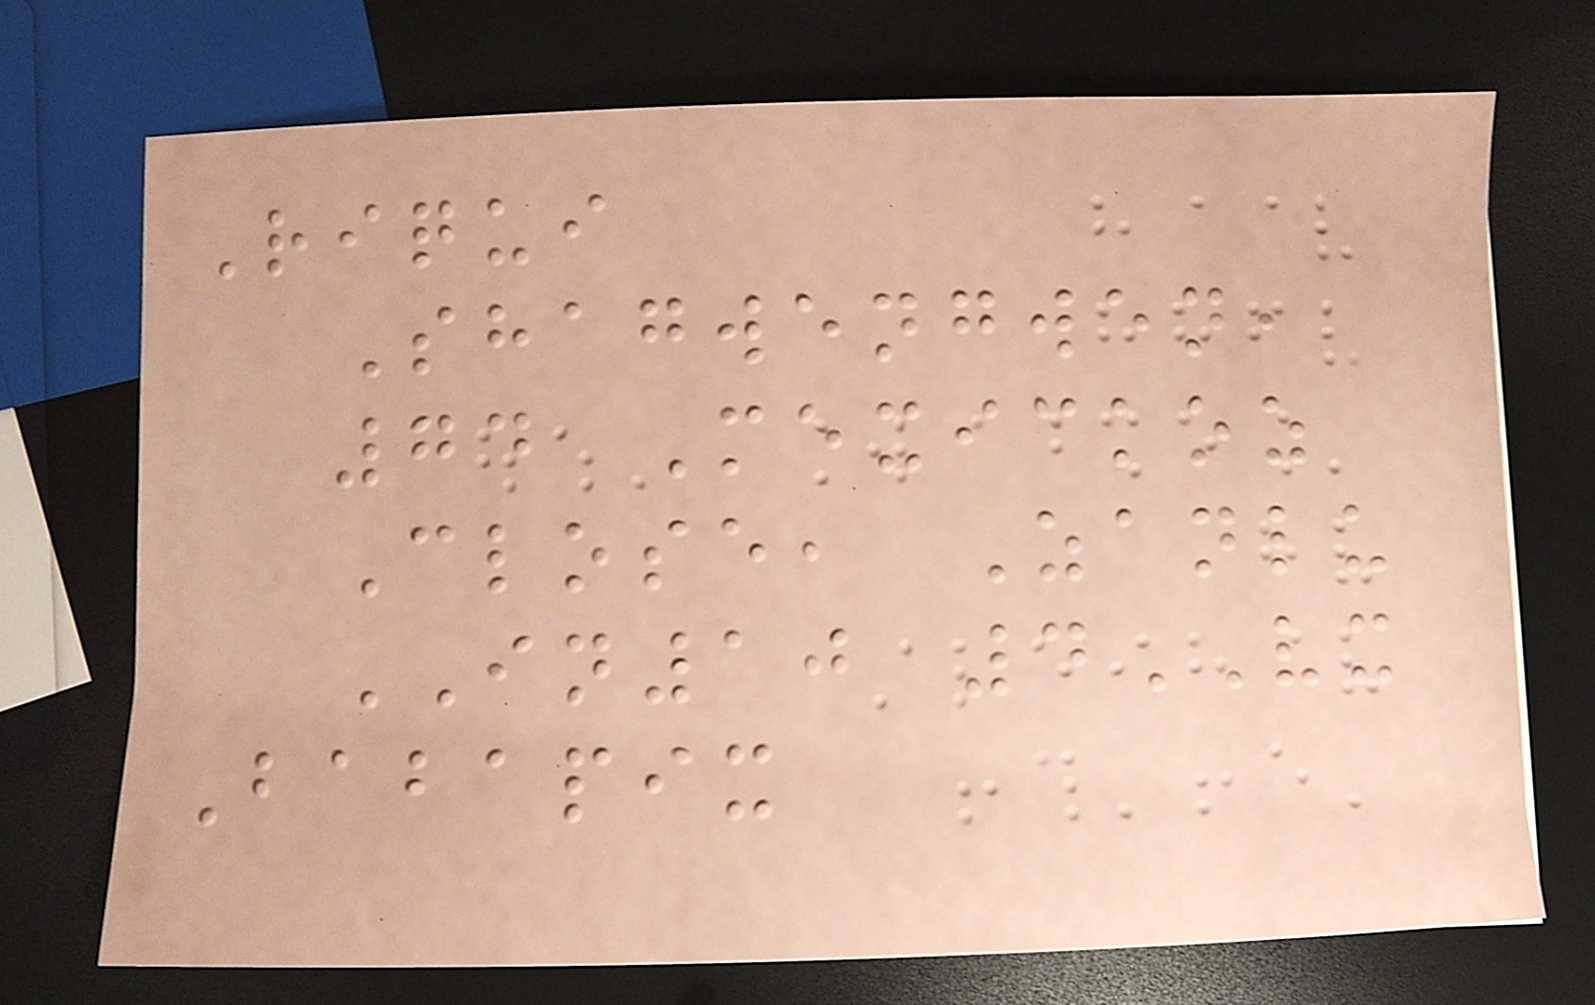Riqui
Shagwengwen,
74 Mexickoz
Close, Zanlu
IN10 4VX
Babapix
